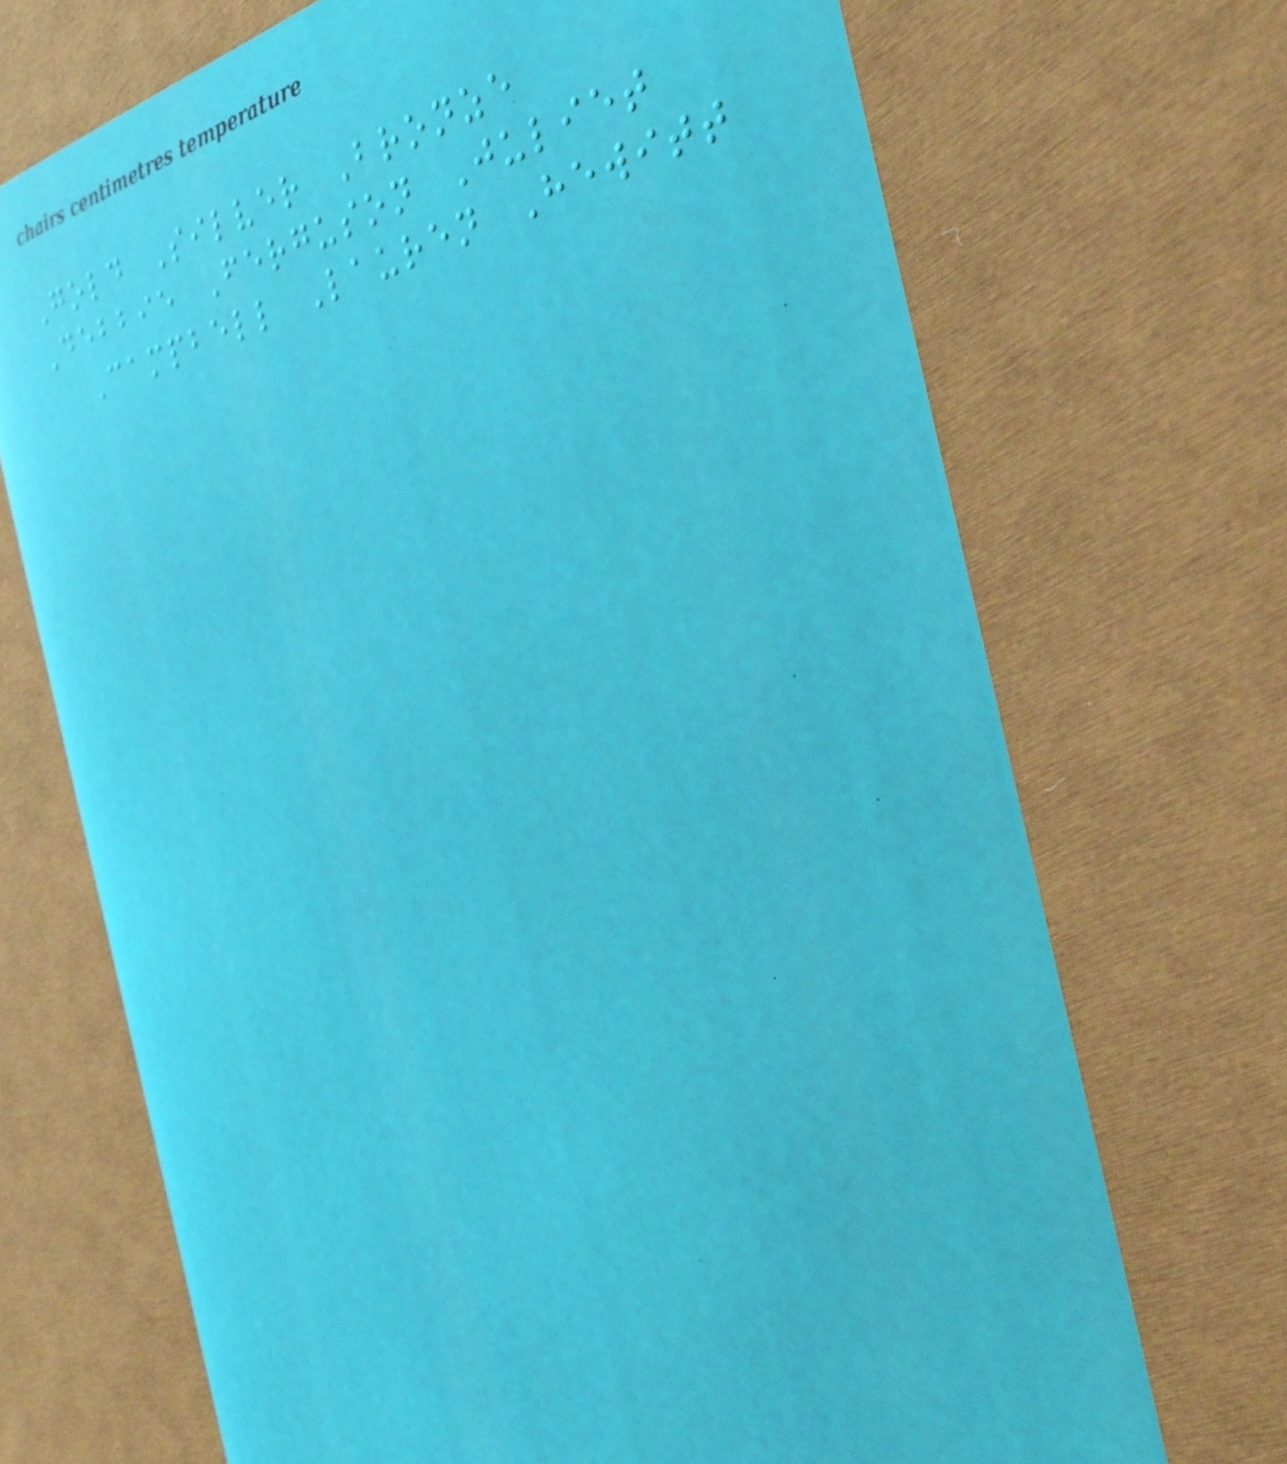Gold Silver Bronze
Debbie Ferguson Juliet
Campbell Lauren Hewitt
